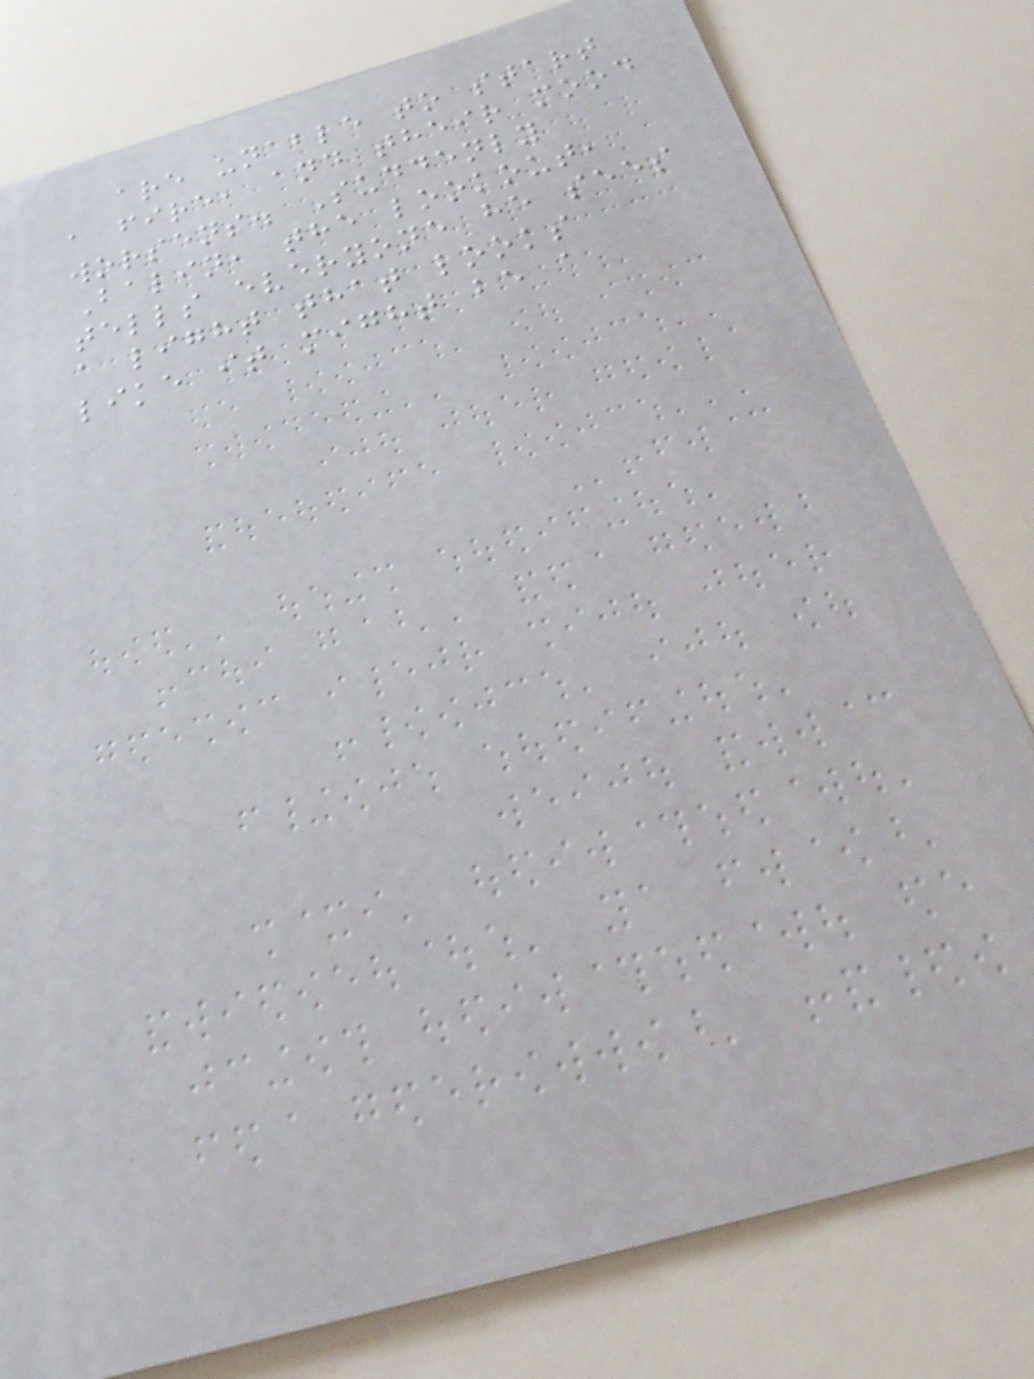are unable to start
a fire, and their mood
worsens. Suddenly
Balin, the lookout,
tells everyone he sees
a light that looks
like it might be a
